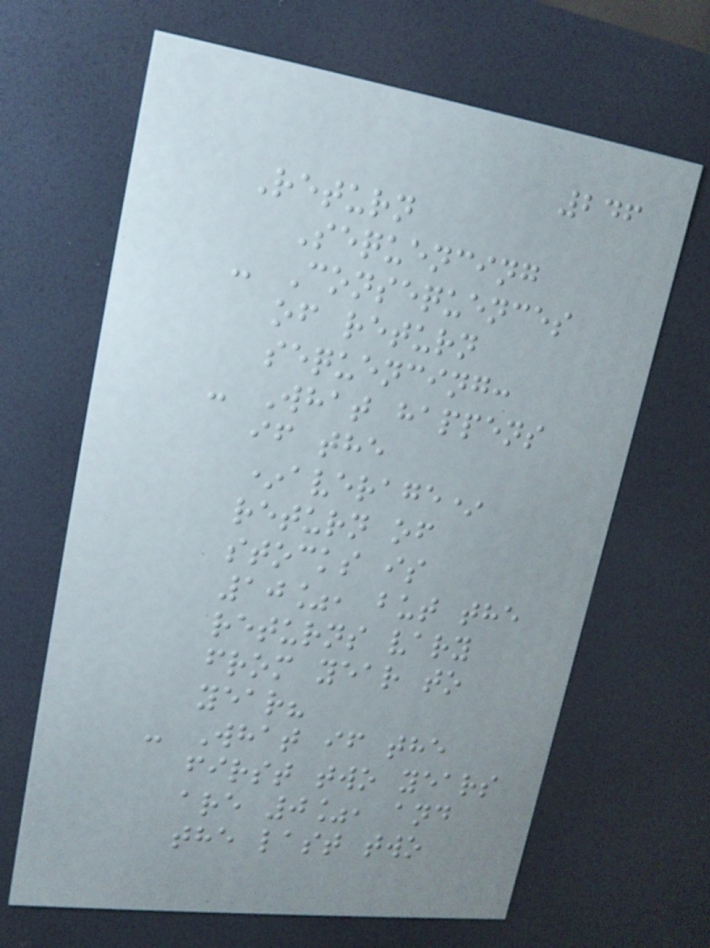246
Return
Sequencing
- Consequences
of return
sequencing:
- What happens
if the
*average*
return of
stocks is
10%, but the
returns vary
from year to
year?
- What if the
first two years
are 0%, and
the last two
